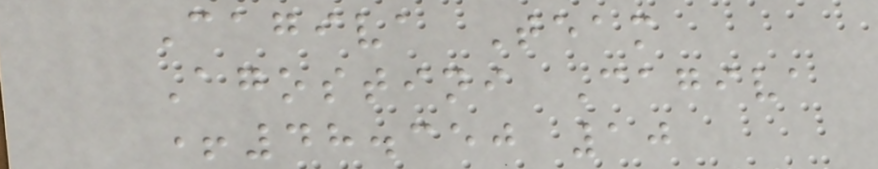Cagiva Team
Agostini Cagiva
+48.350 10
